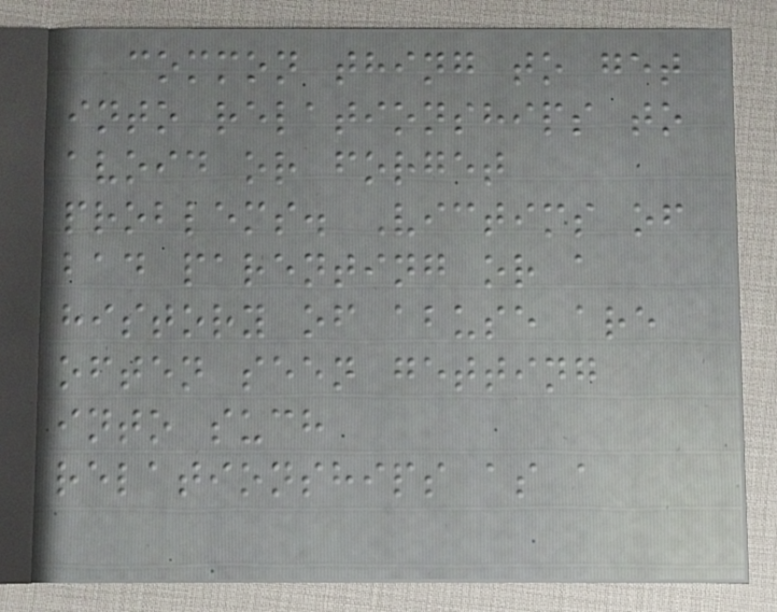common thing to get
into relationships to
avoid or forget
problems. Victims of
bad parenting or a
history of abuse are
often seen getting
into such
relationships as a
